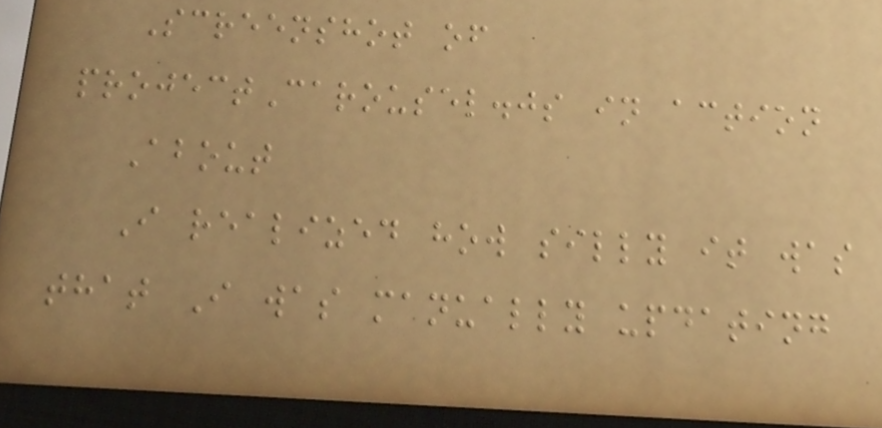Screenshot of
projectCarousel.js in action
About
I realized how silly it was
that I was manually updating
